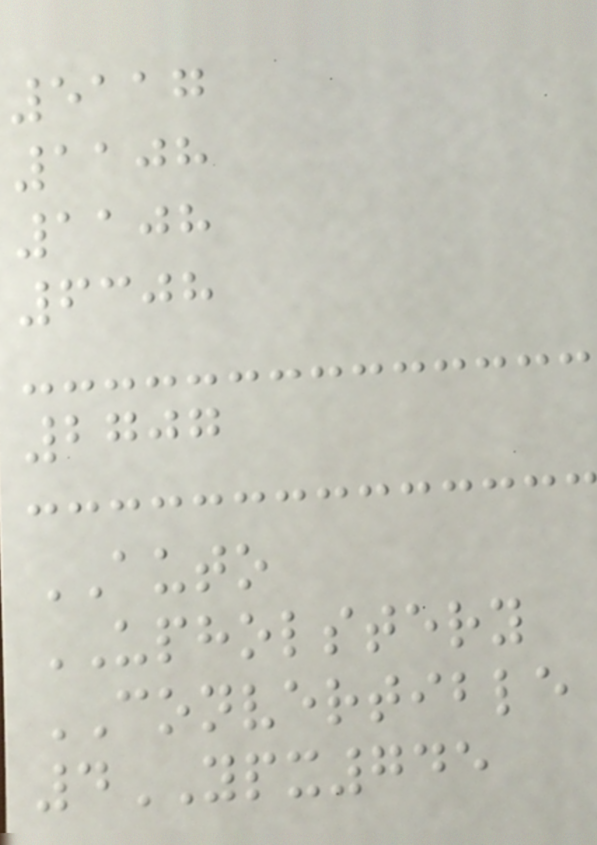5117
1108
1108
6308
2707
AUTO
UPHOLSTERY
CONVERTIBLE
4YPX745
